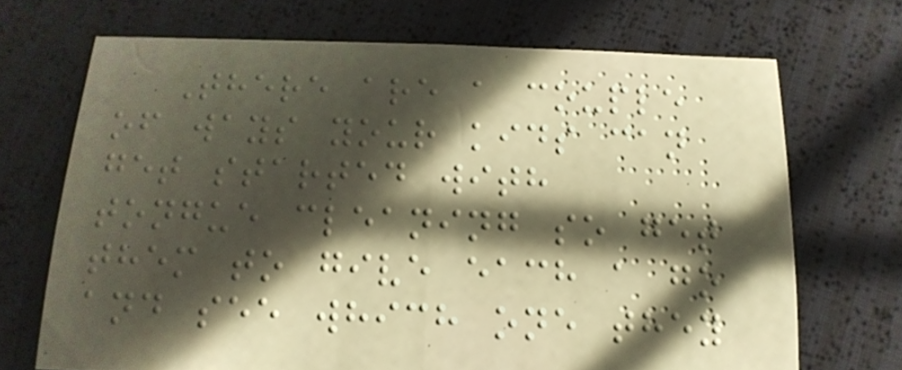There are a couple
of ways your kids can
get started with
tongue cleaning so get
them to give each a go
and see which one they
